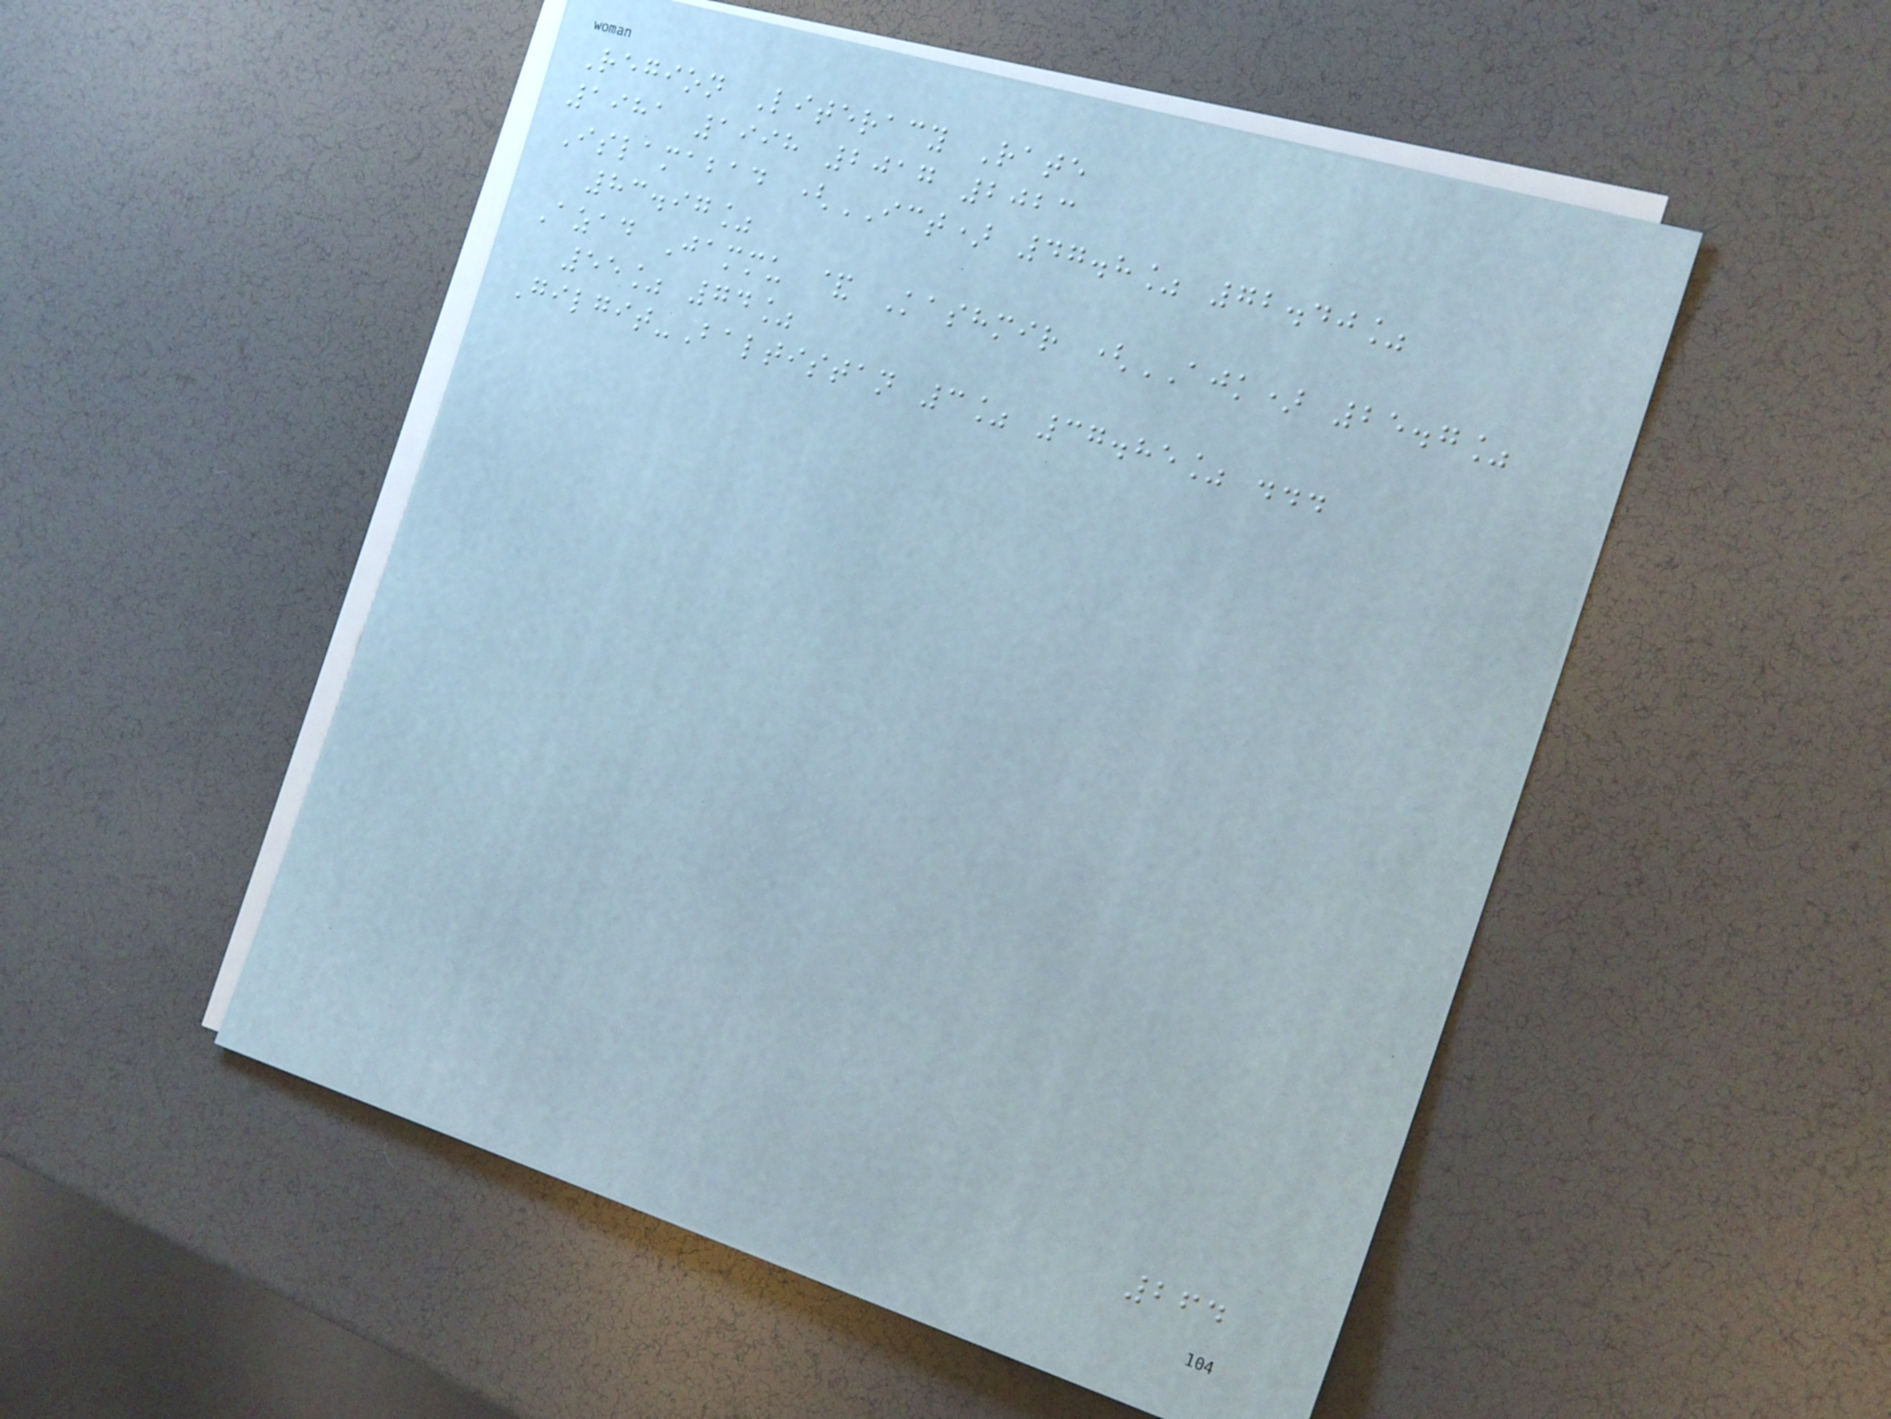Region Literacy Rate
1981 1998 2017 2023
Islamabad (ICT) 47.8% 72.40%
83.97%
Azad Jammu & Kashmir (AJK) 25.7%
55% 74%
Gilgit-Baltistan 3% 37.85% ...
264
